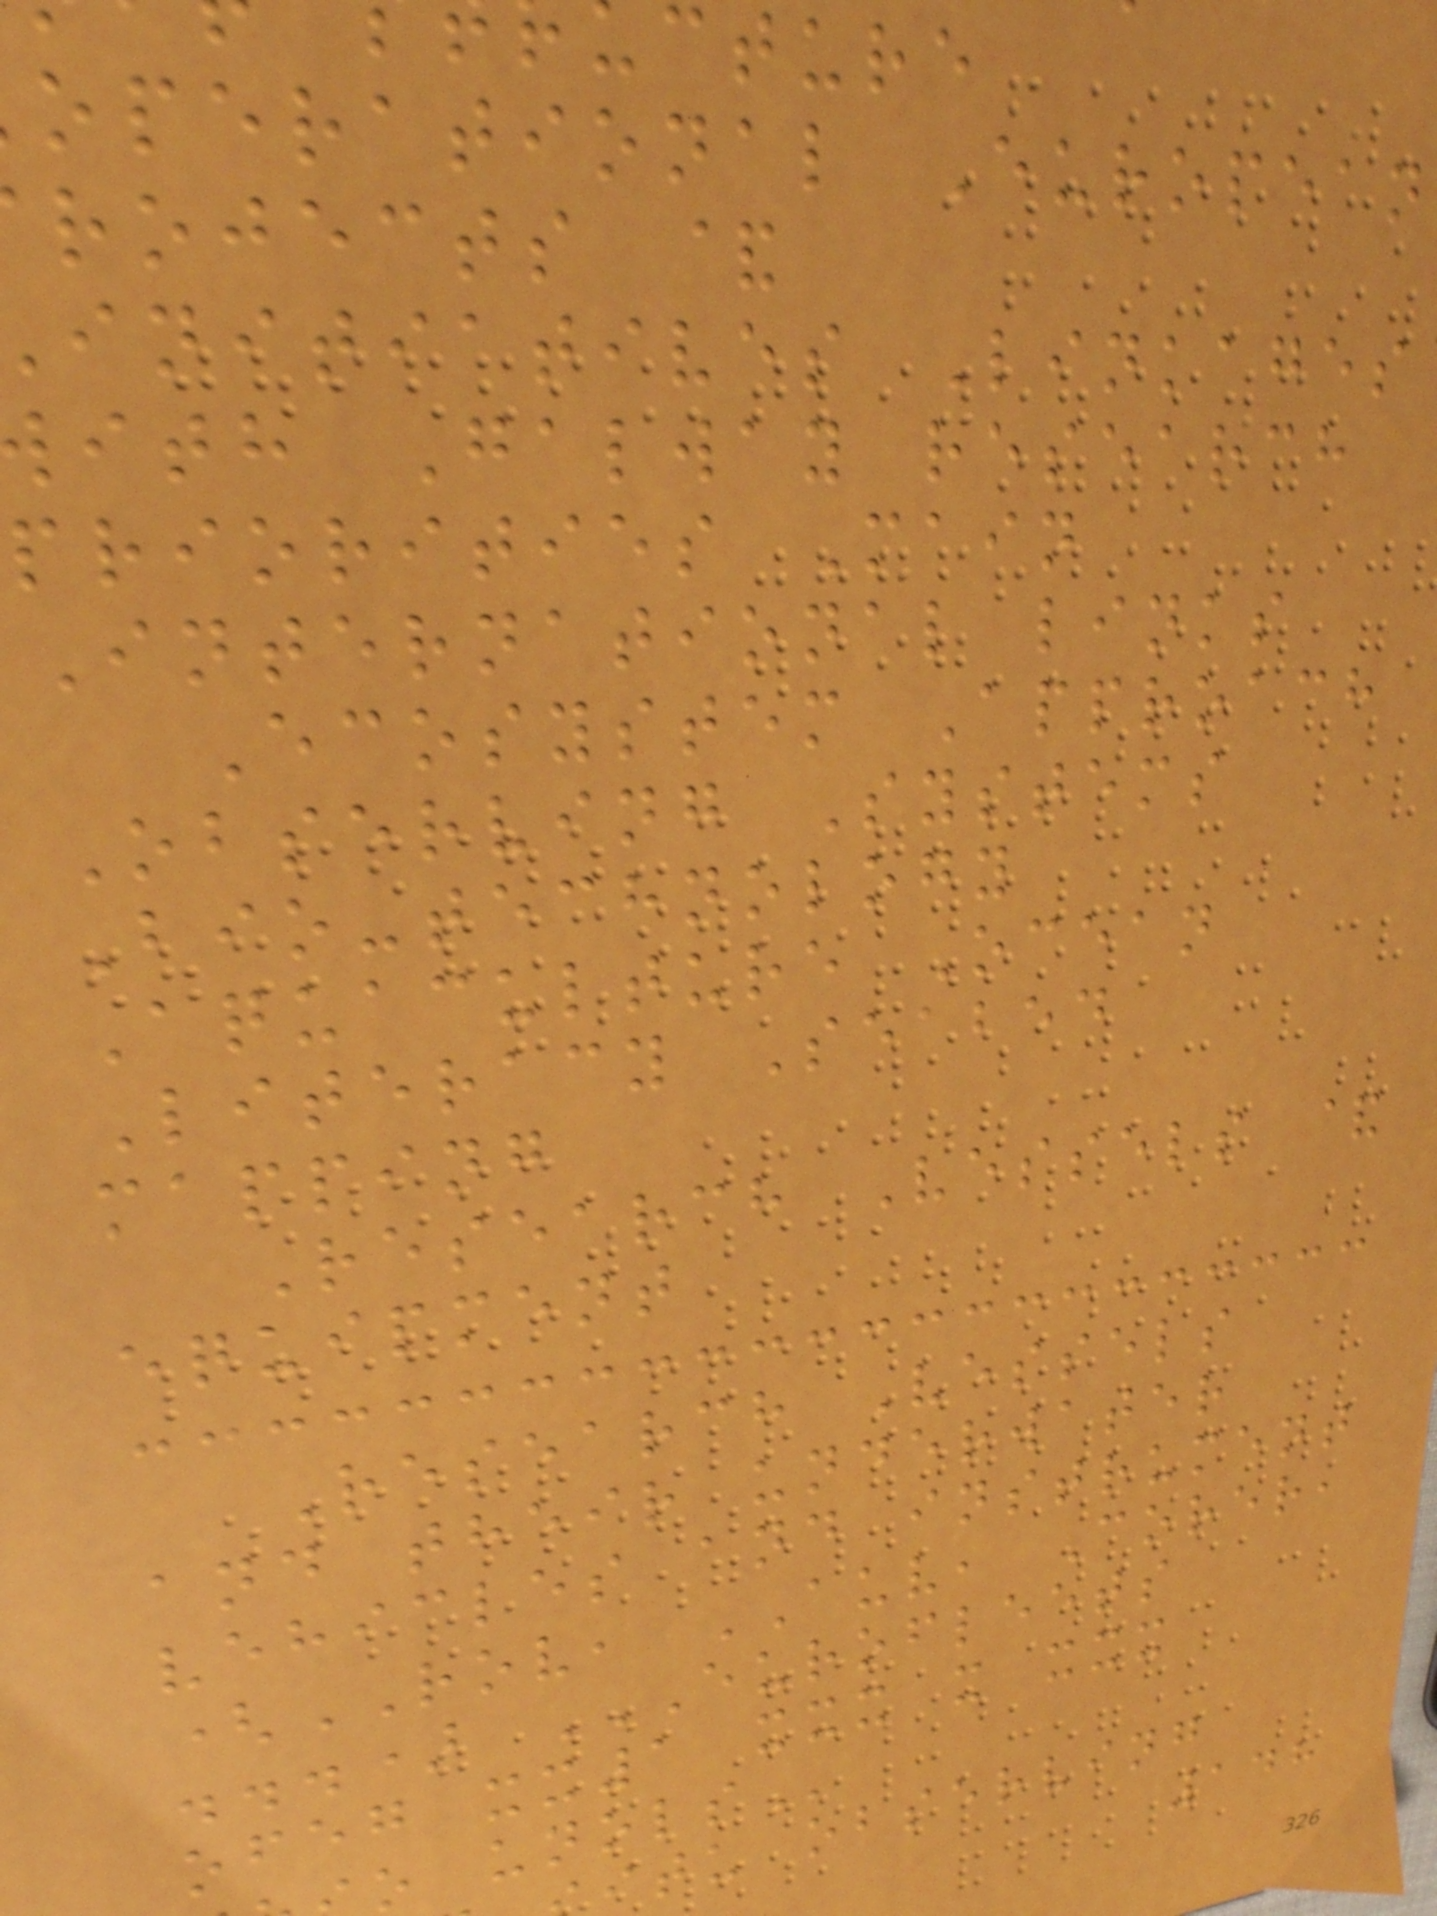cture
operational European
rojects &
initiatives Linkages
ith Galway research
priorities Main
International links
Ecosystem Approach
Observing Systems
Bio-technology
Aquaculture Ocean
Literacy Seabed
mapping
Research Vessels &
equipment
Research Vessels
and their underwater
vehicles and instrument
(ROV, AUV, Corer,
...) EUROFLEETS
ofeg xx1 xxx x xxx
itu observing
148
